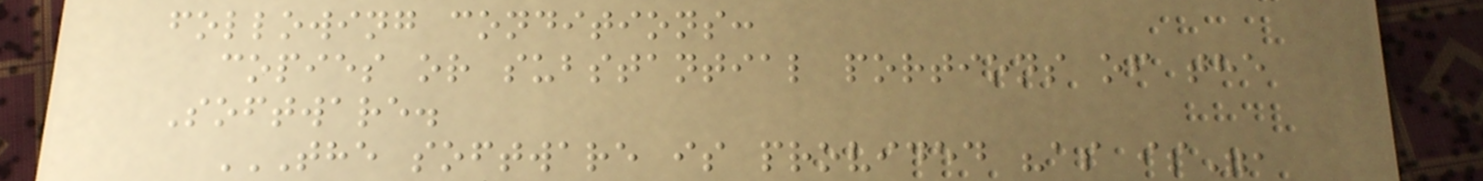following conditions:
copies or substantial portions of the
Software.
THE SOFTWARE IS PROVIDED "AS IS",
